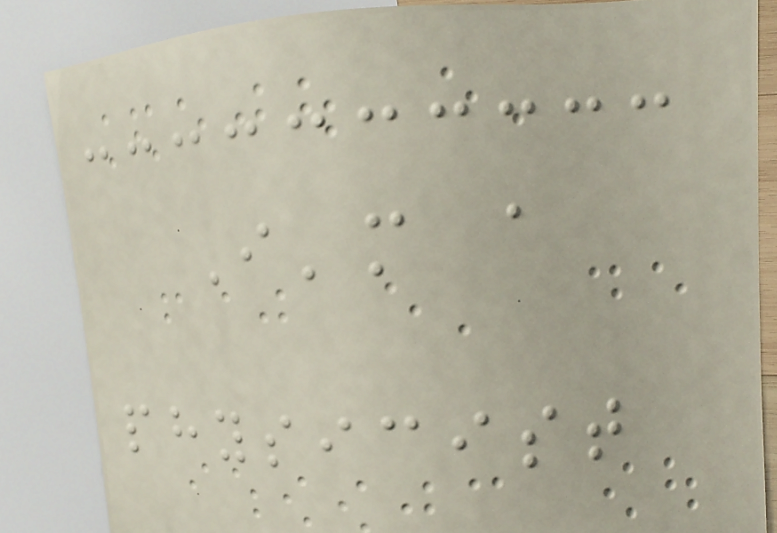I'm a
physicist
